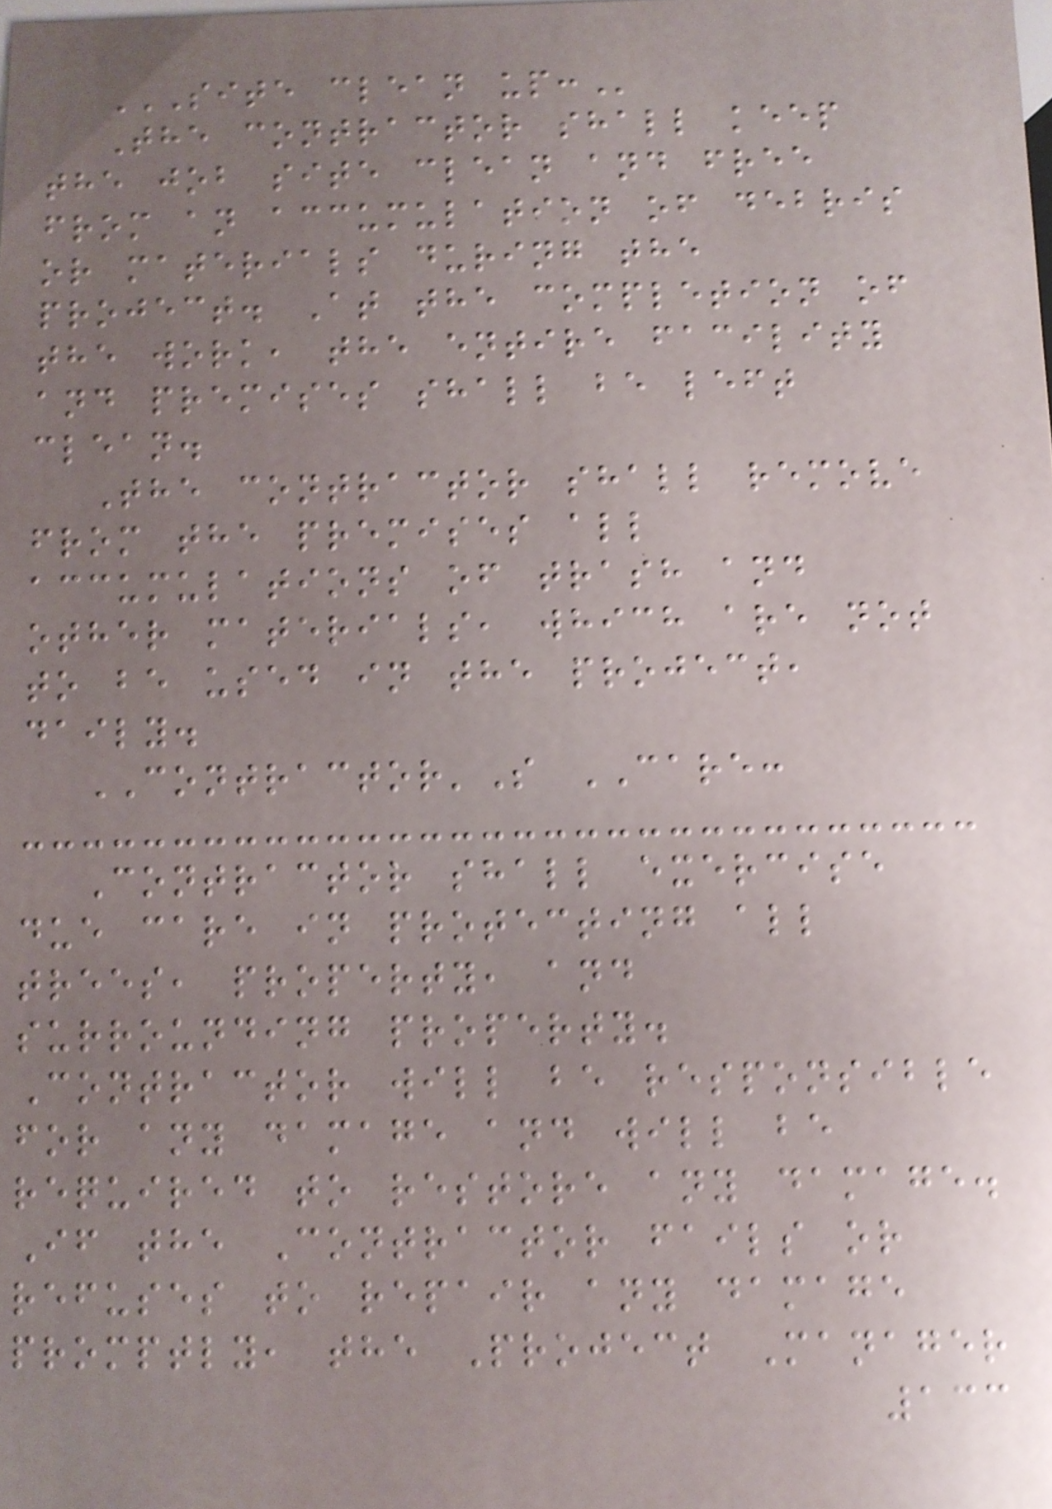SITE CLEAN UP:
The contractor shall keep
the job site clean and free
from an accumulation of debris
or materials during the
project. At the completion of
the work, the entire facility
and premises shall be left
clean.
The contractor shall remove
from the premises all
accumulations of trash and
other materials, which are not
to be used in the project,
daily.
CONTRACTOR'S CARE:
Contractor shall exercise
due care in protecting all
trees, property, and
surrounding property.
Contractor will be responsible
for any damage and will be
required to restore any damage.
If the Contractor fails or
refuses to repair any damage
promptly, the Project Manager
133
